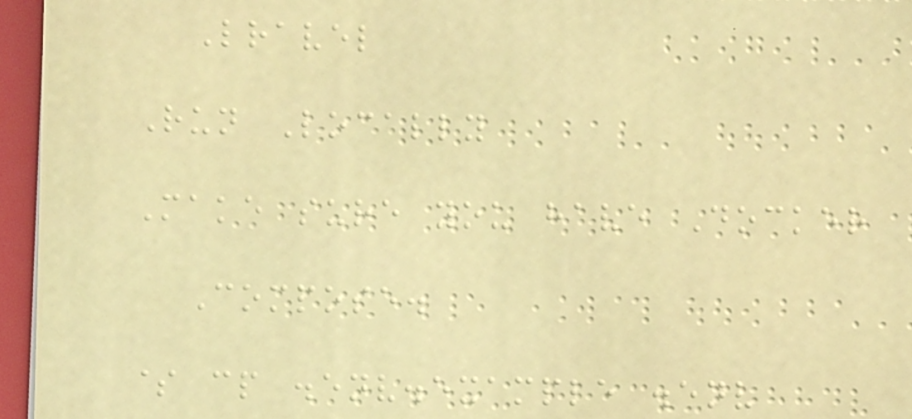Lravel
Run Locally
Make sure you have Docker
Compose.
$ cp .env.example .env
